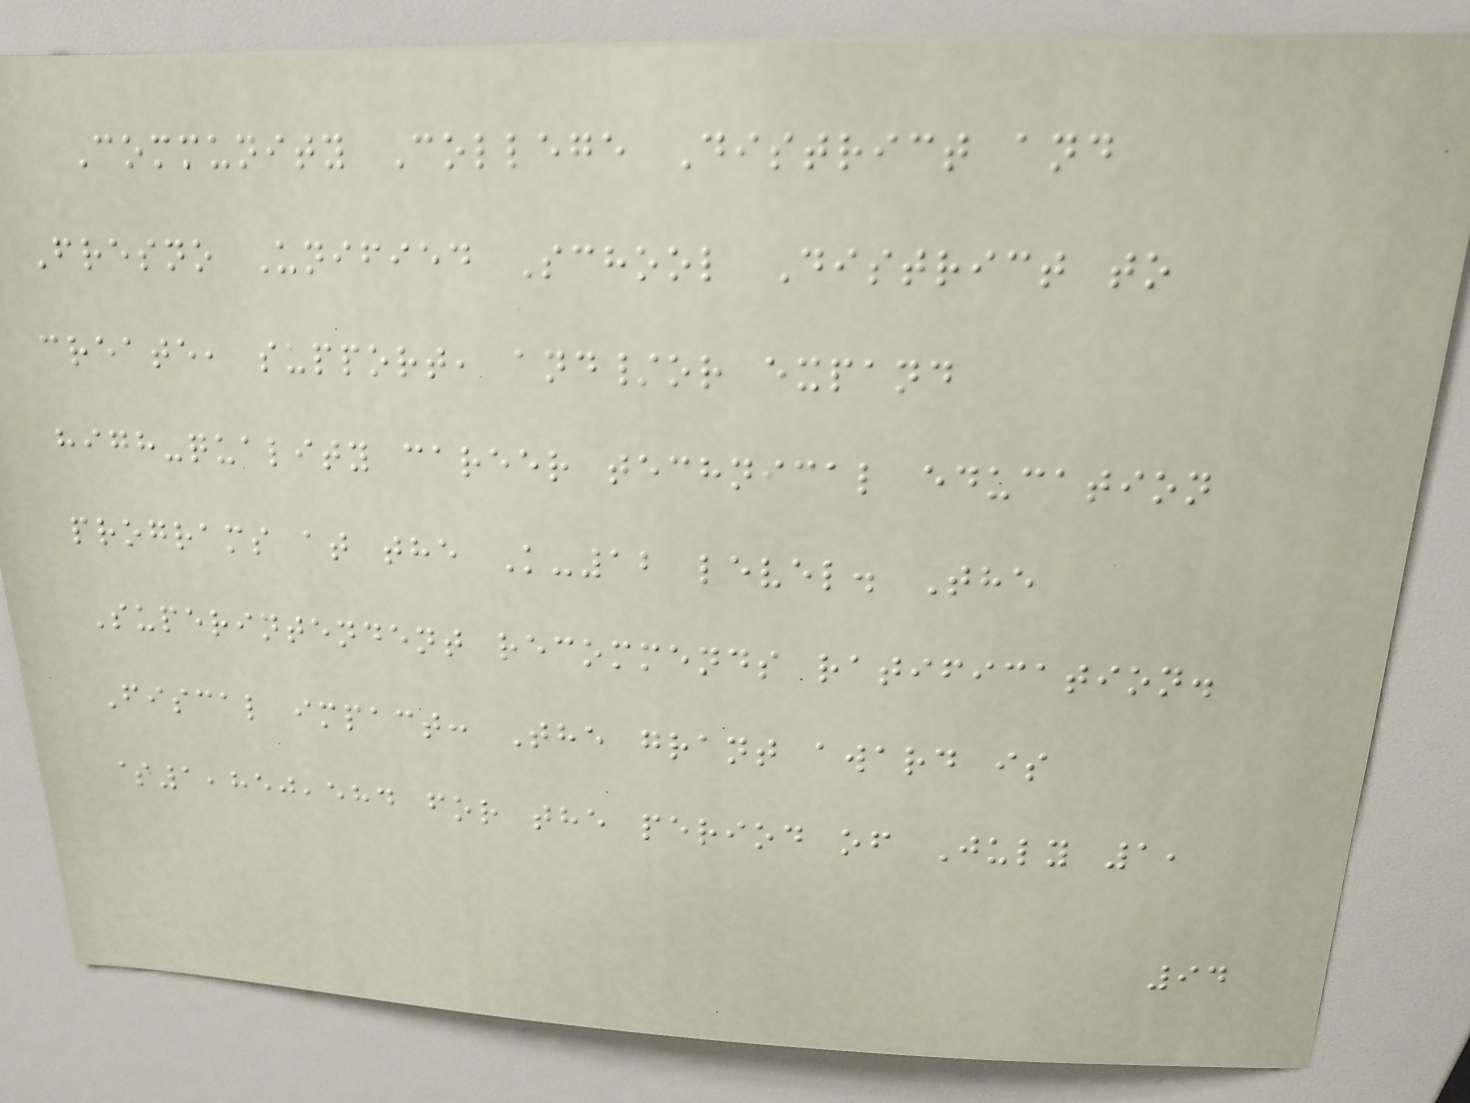Community College District and
Fresno Unified School District to
create, support, and/or expand
high-quality career technical education
programs at the K-12 level. The
Superintendent recommends ratification.
Fiscal impact: The grant award is
$1,850,584 for the period of July 1,
94
